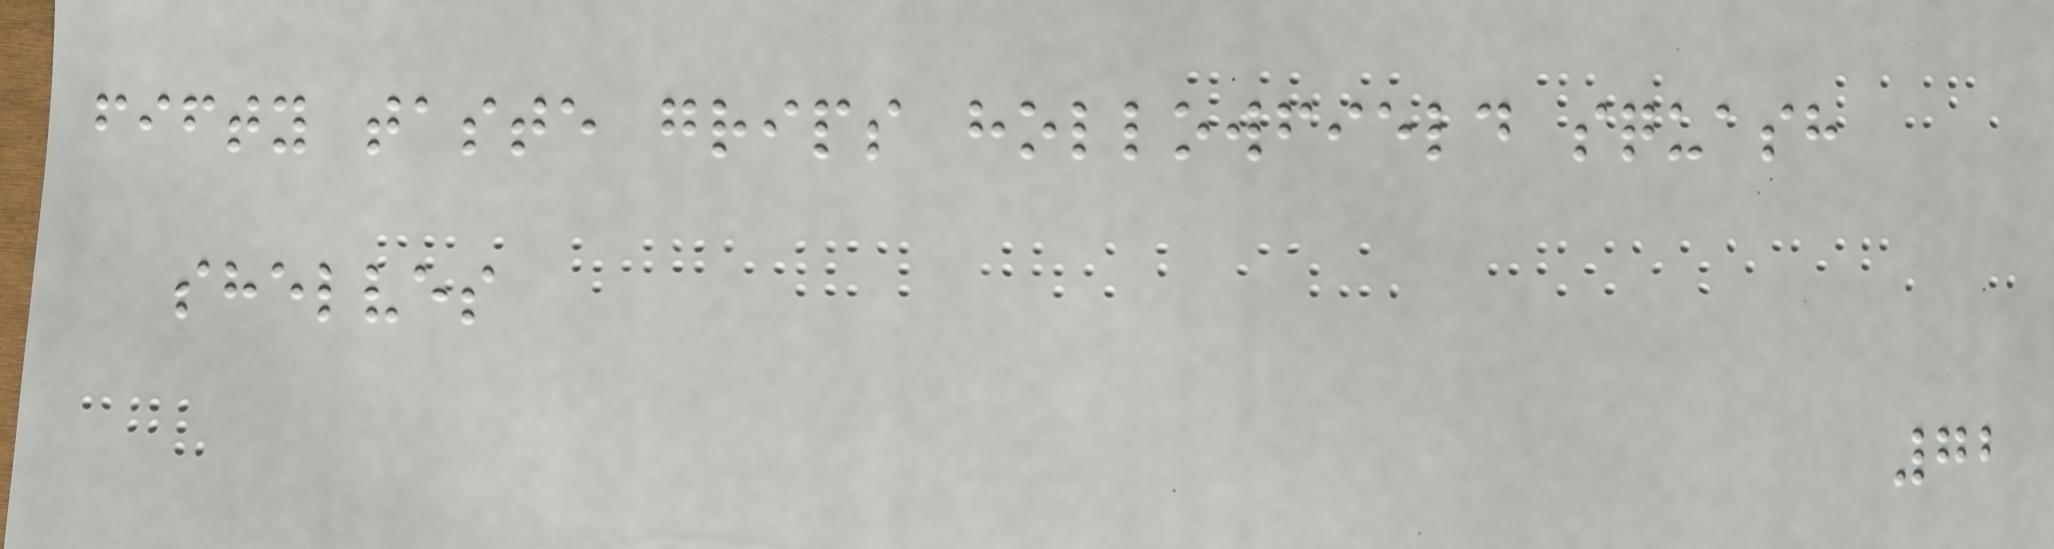fifty taste grips hollowfield squash
shelves
72
